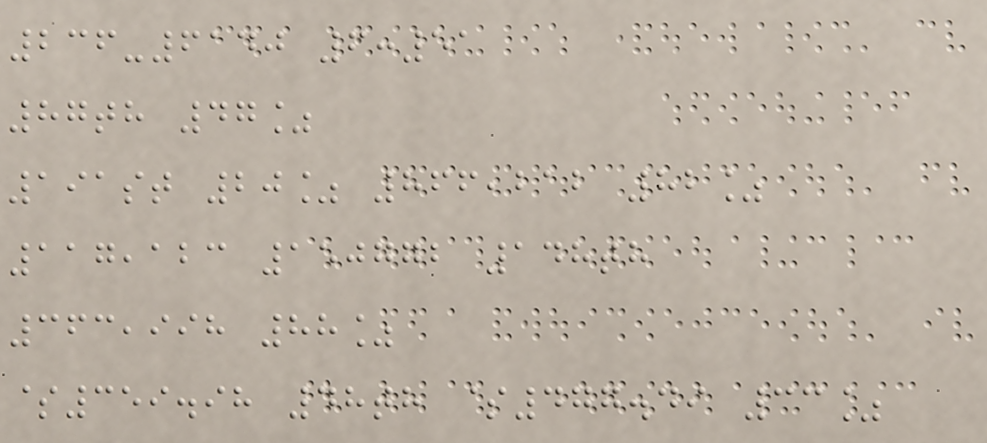236-6140 6:51
87th 47%
191st 20% 866,212 82%
117,123 150772 148th
363,998 88%
$359.98 48th $477.49 33%
